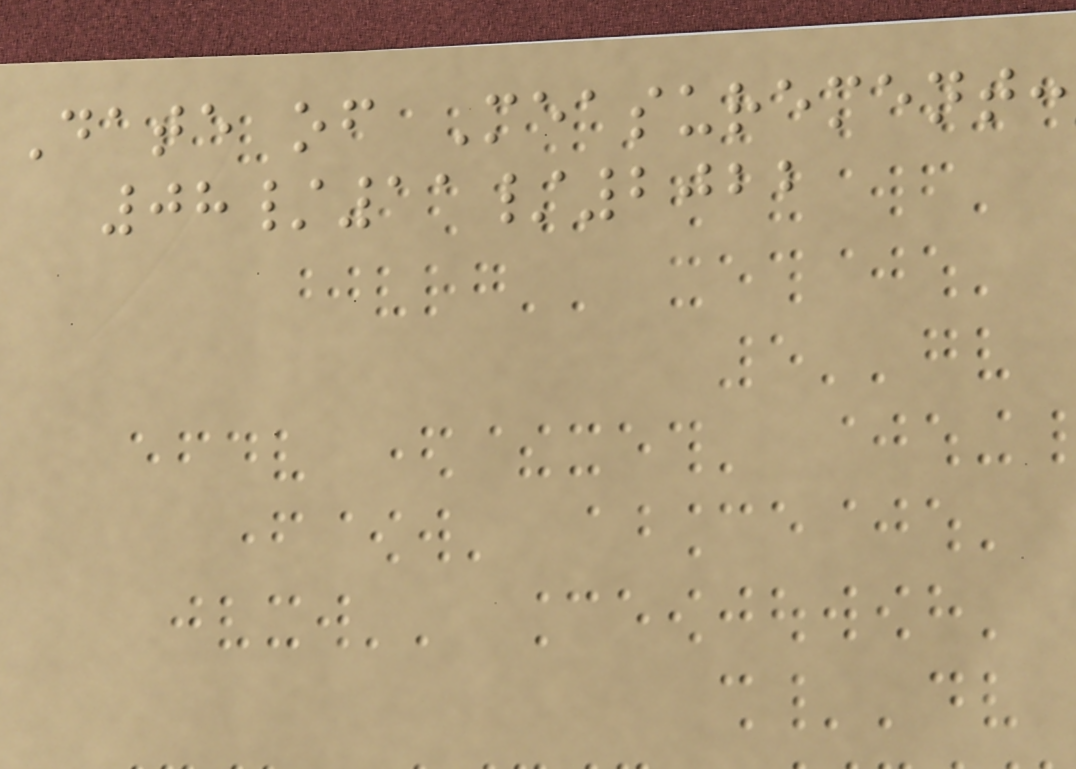Date of Measurement:
08/11/2022
